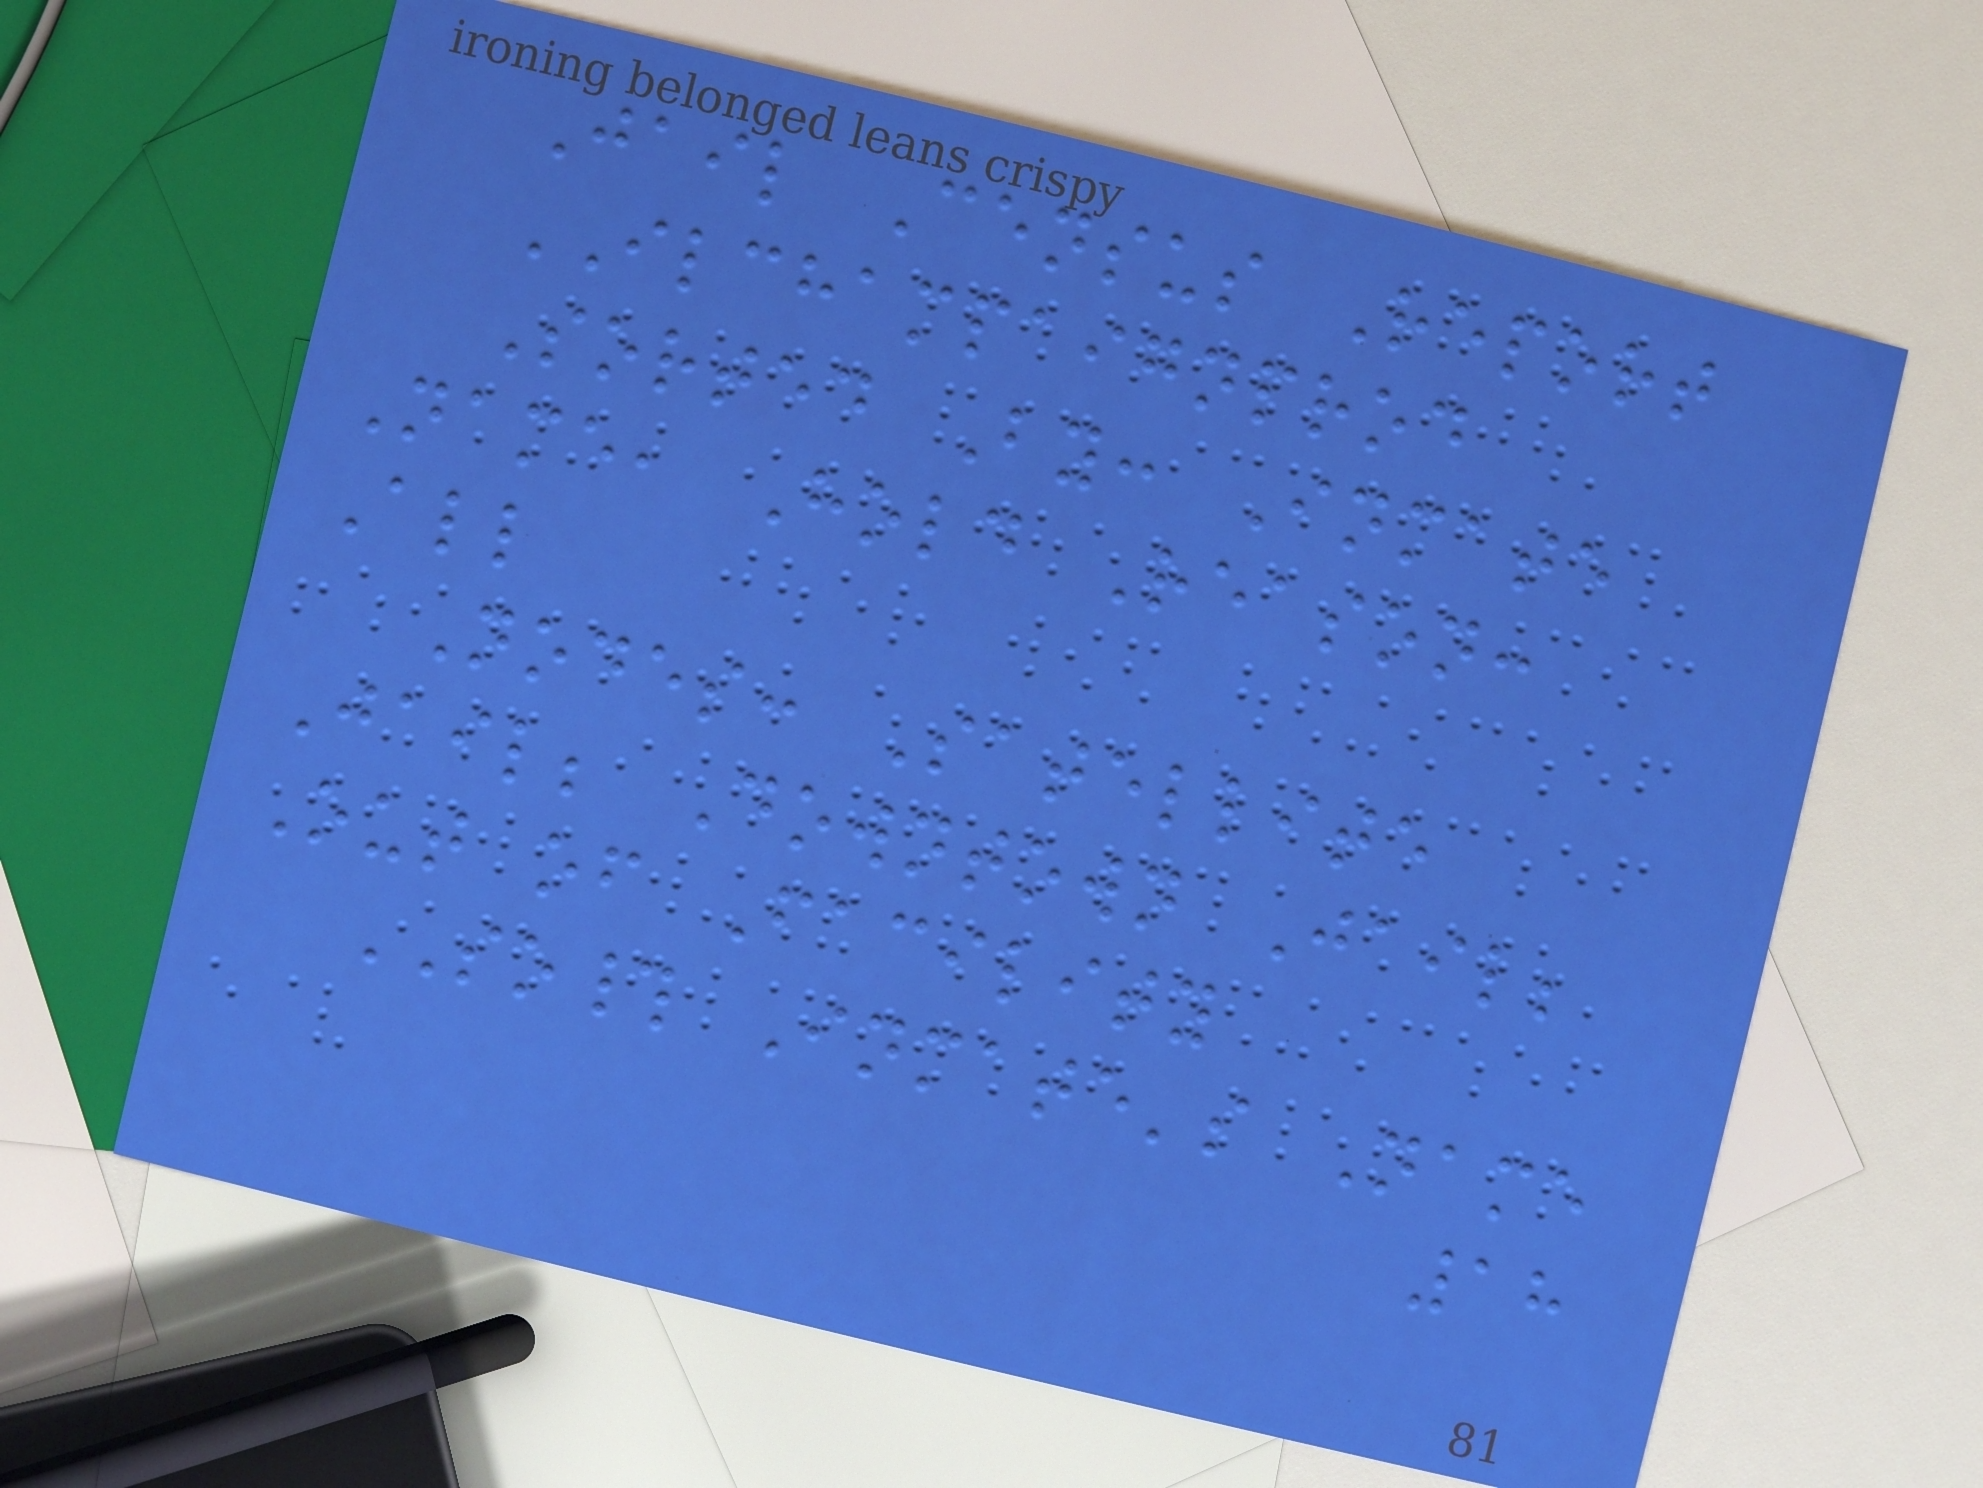Jail Census Report
ILCHAMPAIGNPROD
Sorted By: Inmate
Name, Hold Reason:
All
Nodes: Satellite
Jail; Downtown Jail;
Out of Facility
SO# Inmate's Name
18
